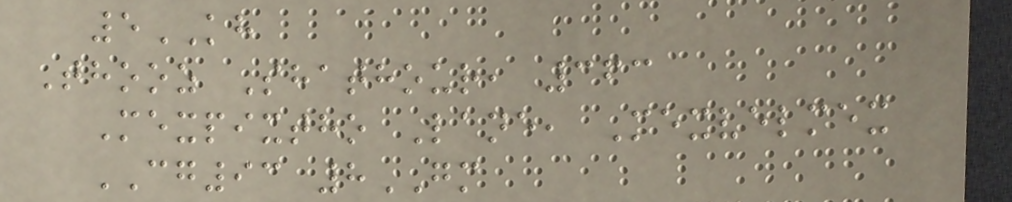5KH
Thooz Shathour, 363
Mexpixtho Lane, Mexvelmex
CG93 8GM
